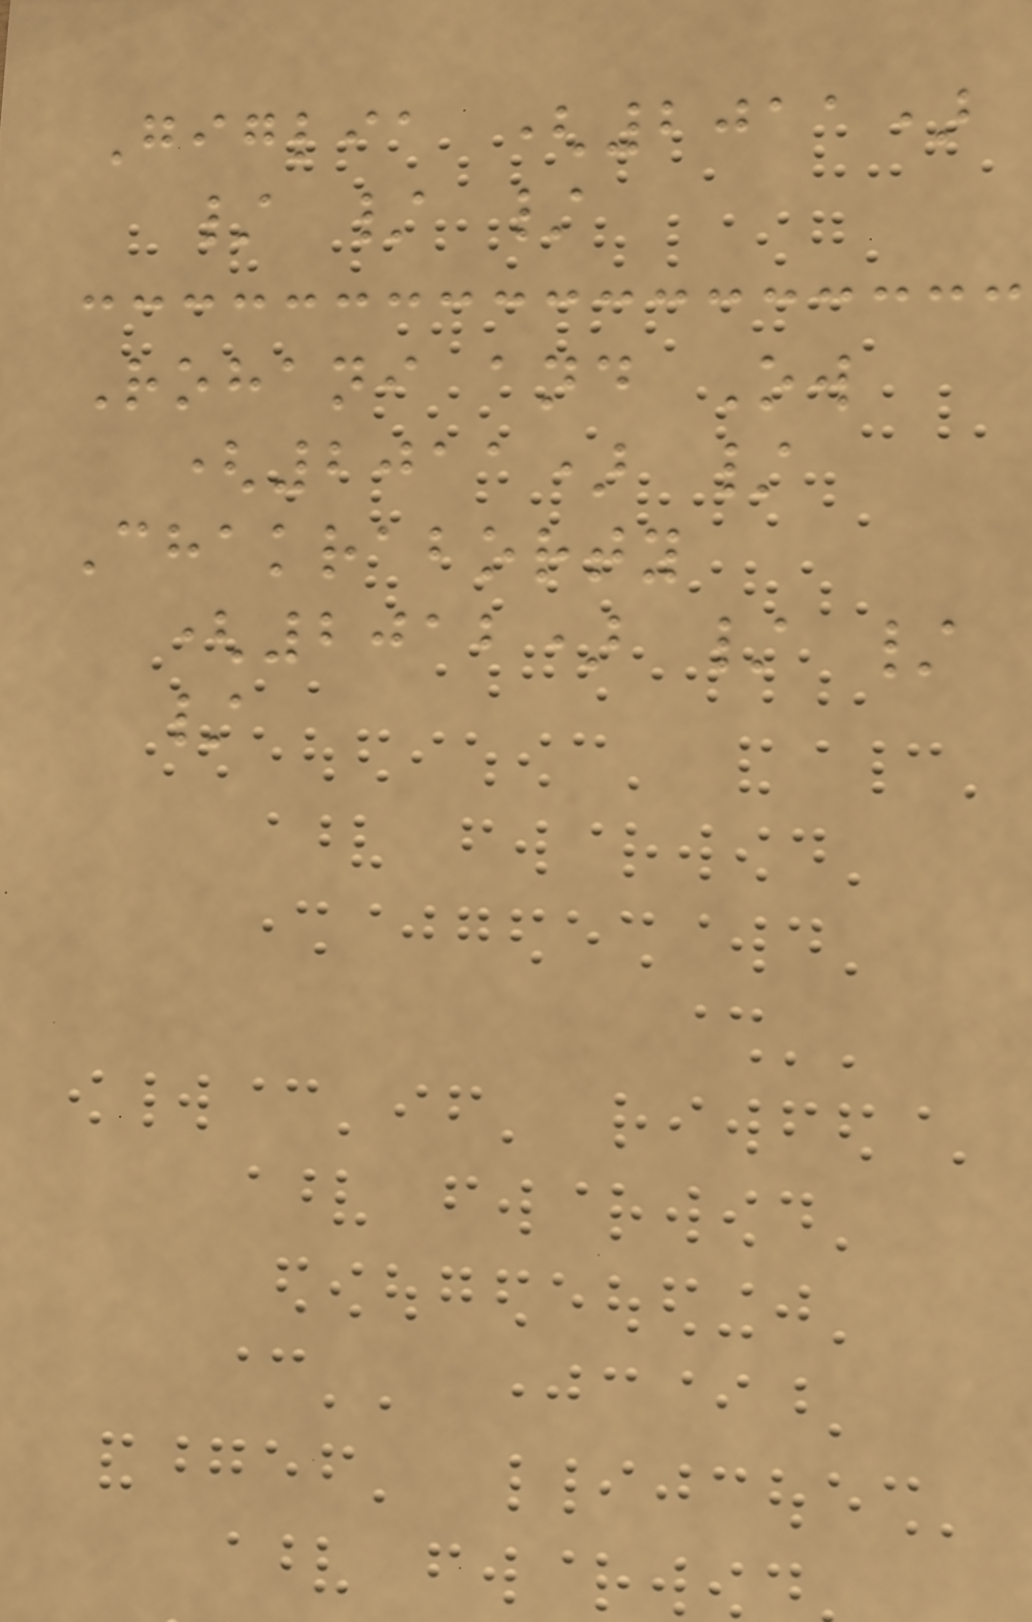Giglia (2011)
/ / /
Rohani and Ow
(2011) /
Chakraborty
(2012) / /
/
